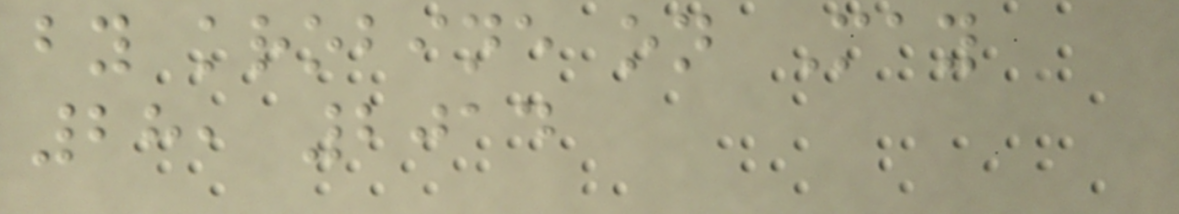by krobine on May
28, 2014
